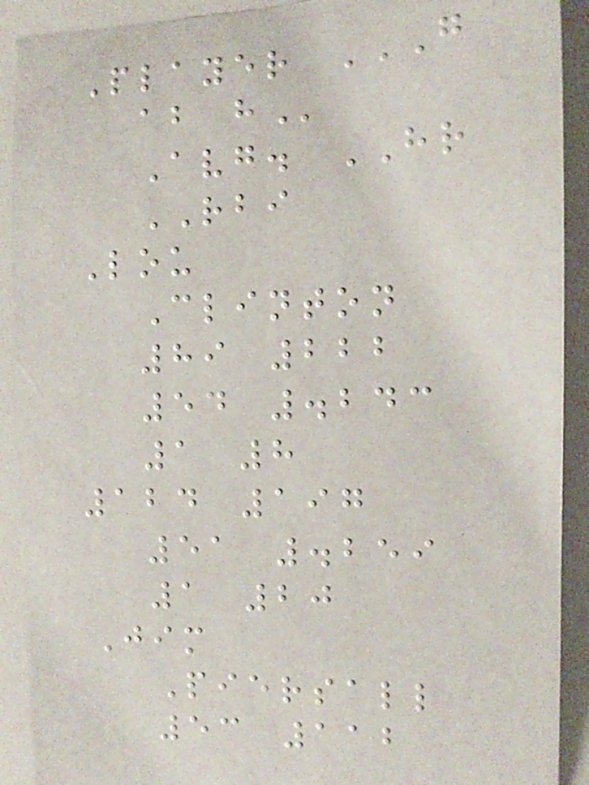Player G
AB H
Avg. HR
RBI
Lou
Clinton
89 222
54 .243
1 8
124 197
51 .259
1 20
Jim
Piersall
53 112
